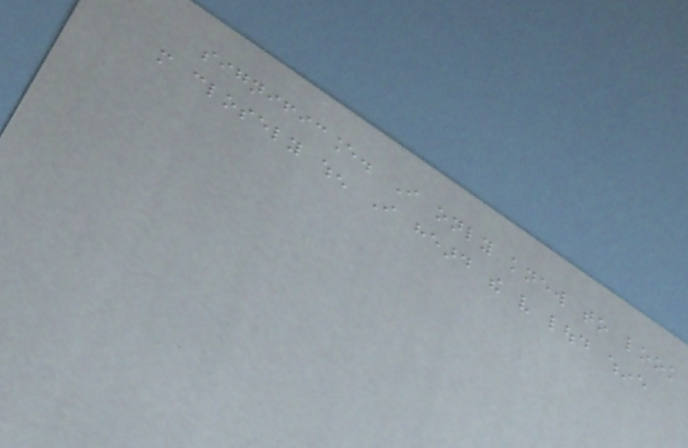significance. I only knew to look
more closely when I heard the very loud whine
